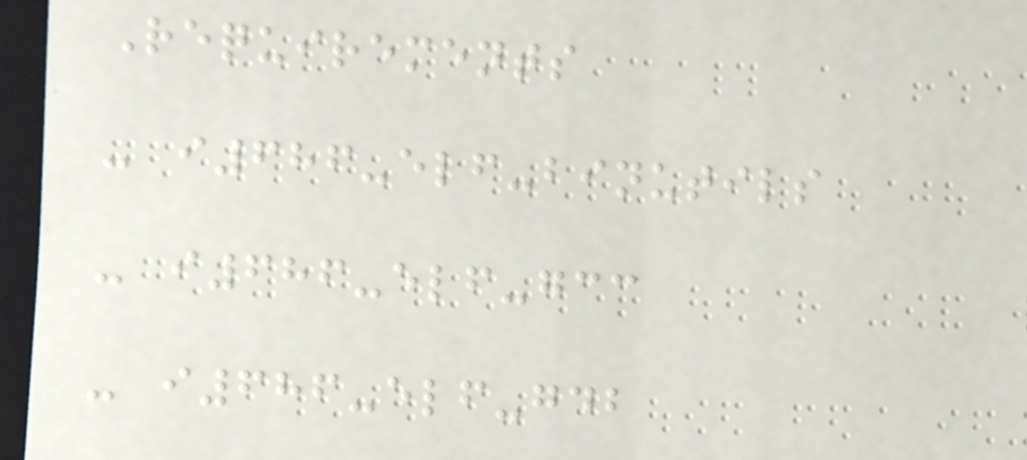Requirements
- i686-elf-binutils
- i686-elf-gcc
- i686-elf-gdb
